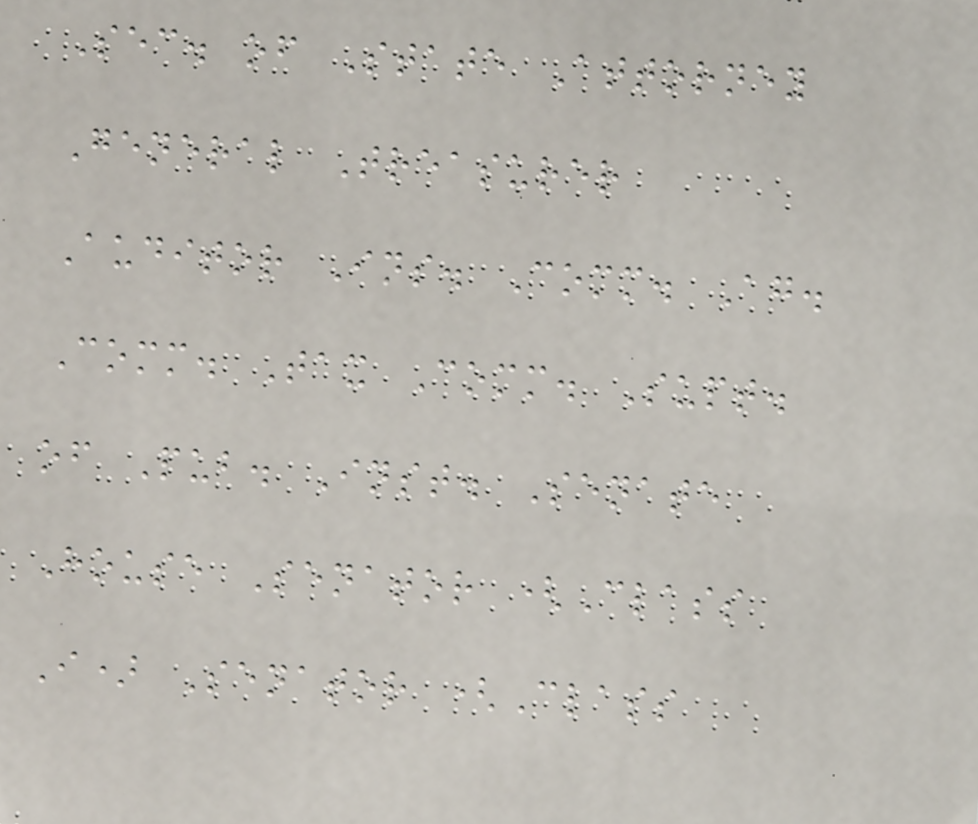Sec. of State Attorney
General Treasurer
Auditor Ins. Comm. Ag.
Comm. Tax Comm. Supt.
of Pub. Inst. Senate
House Senator (Class
I) Senator (Class
